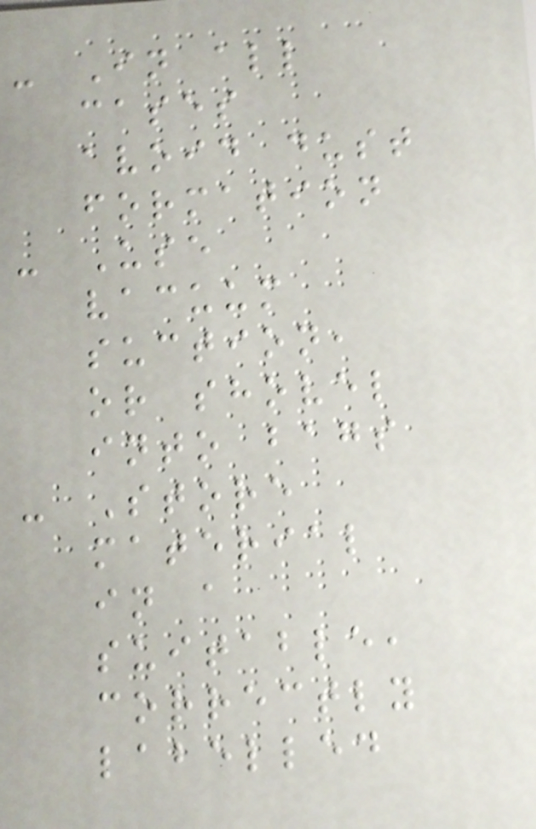- In all
cases
avoid dust
formation
- Use
vacuum
suction,
or shovel
into bags
- Store
material
in a
suitable,
correctly
labelled
